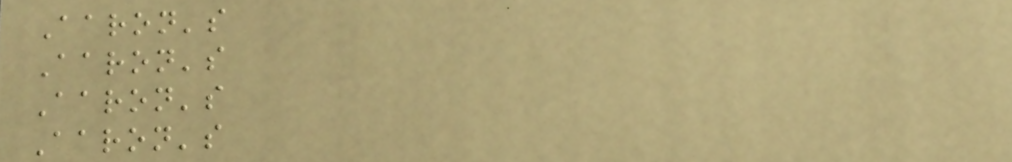Aaron's
Aaron's
Aaron's
Aaron's
